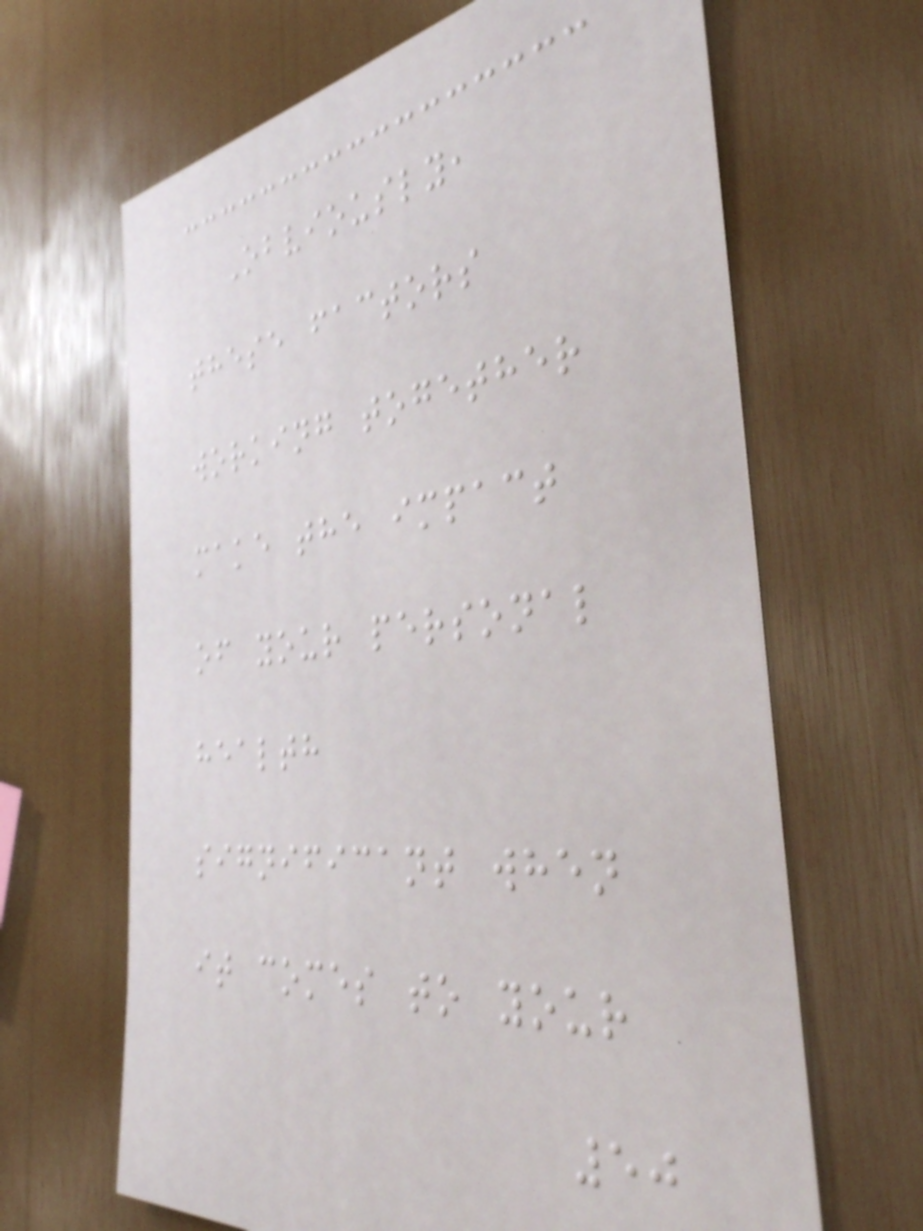Obviously,
these factors
working together
make the impact
of your personal
health
significant when
it comes to your
50
